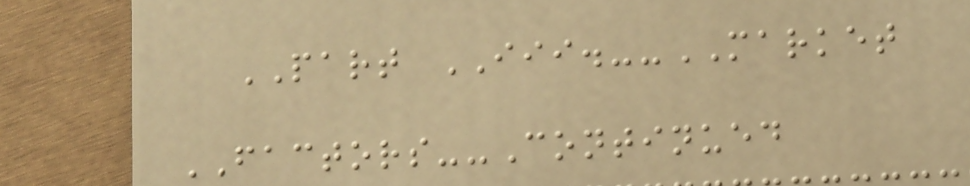PART III.--MARKET
FACTORS--Continued
